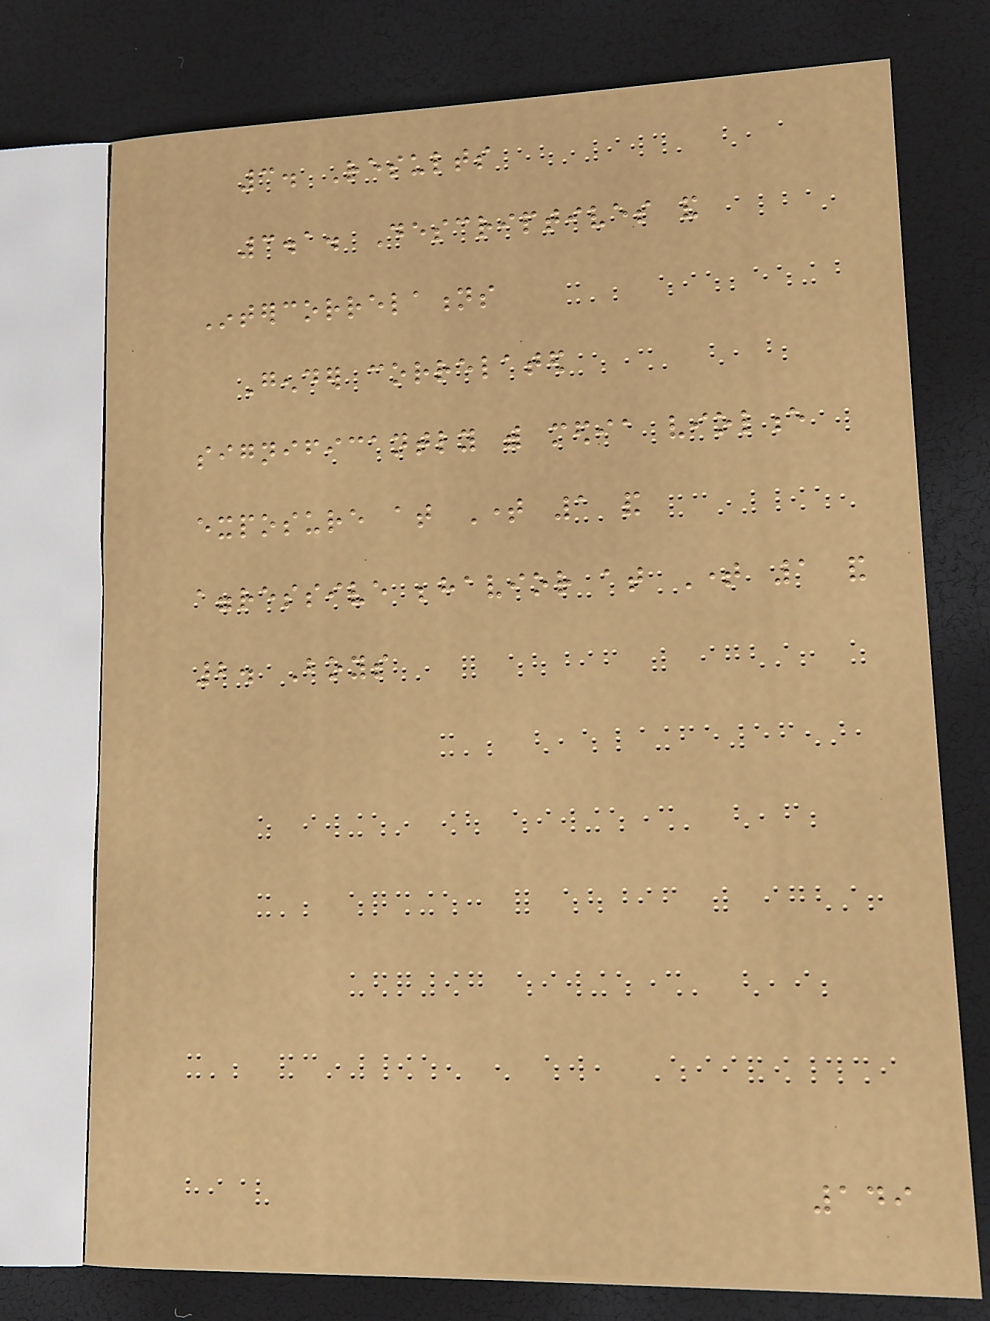3. Results
3.1. Descriptives and
Intercorrelations
Gender correlated
significantly with media violence
exposure at Time 1 and
aggressive behavior at Time 1 and
2. Boys
149
